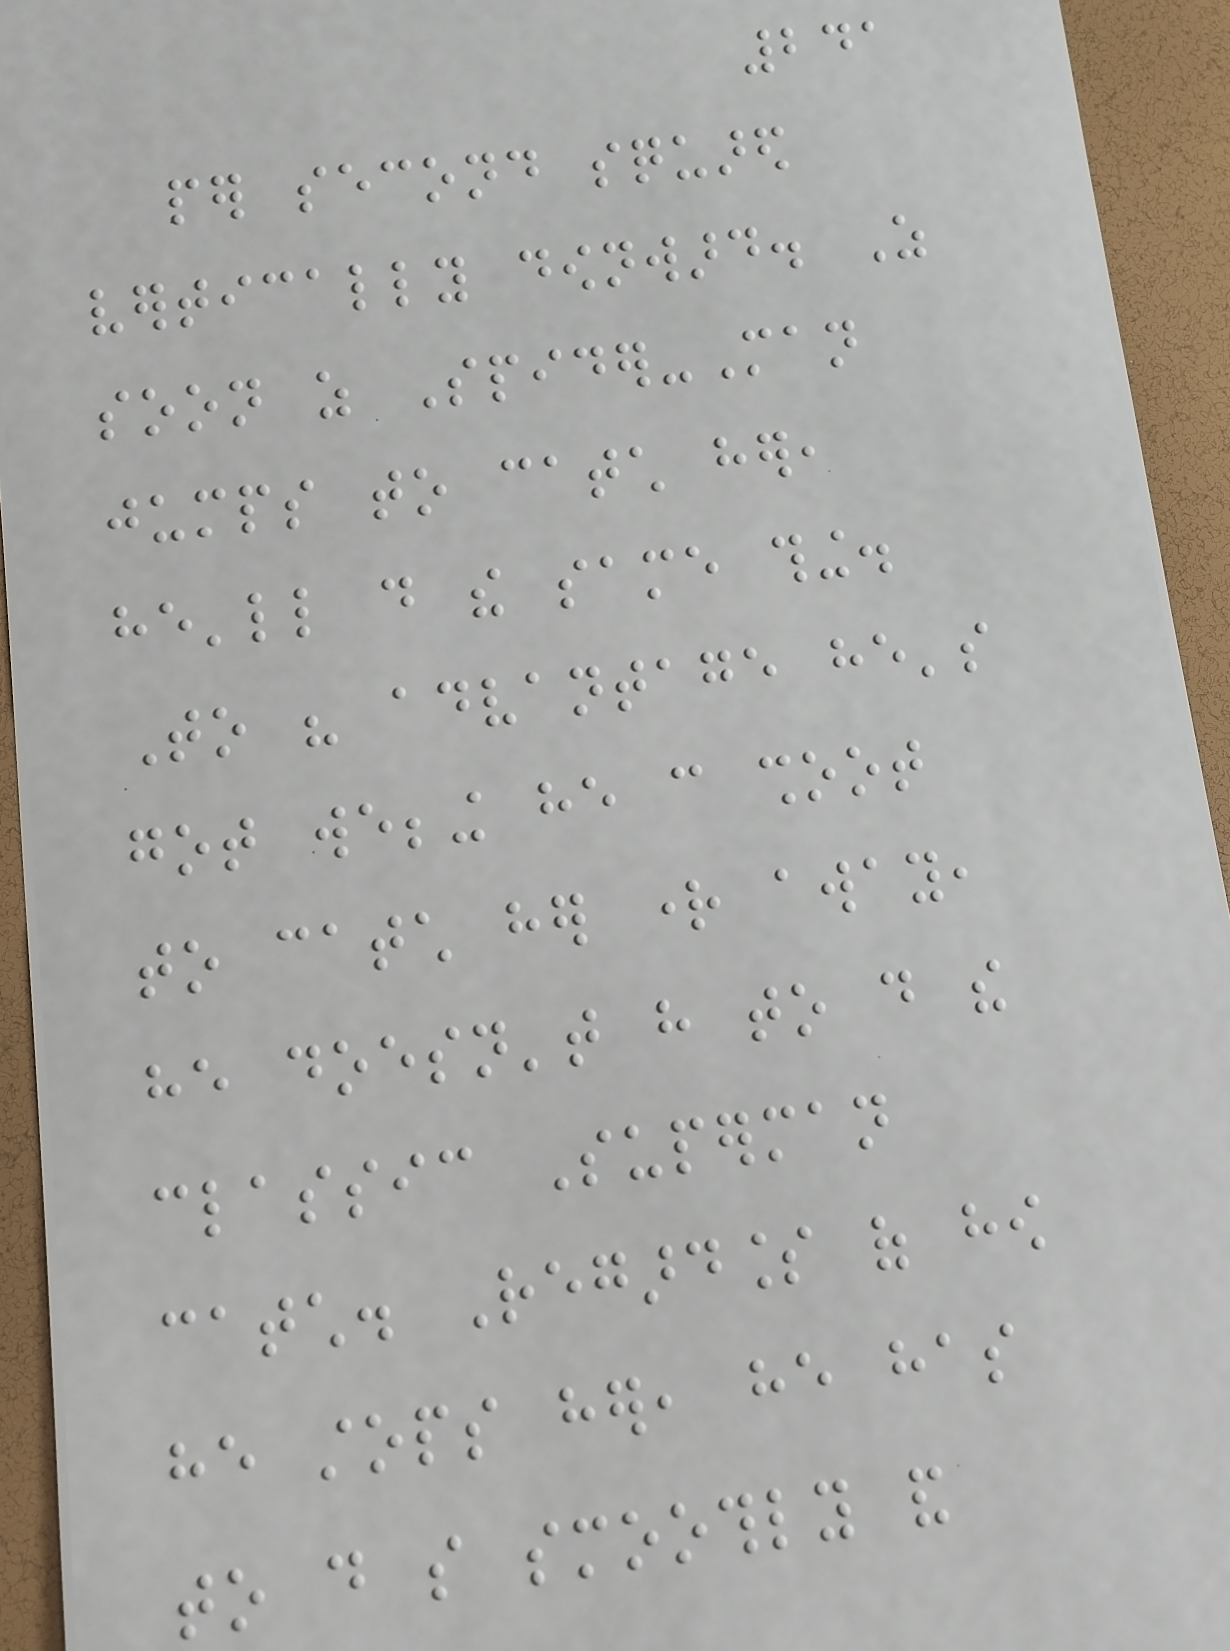241
per second squared
vertically downward. As
soon as Spider-Man
jumps to catch her,
he'll do the same thing.
To his advantage he's
got webbing he can shoot
to catch her right away,
he doesn't have to do the
classic Superman
catch. Regardless of how
he stops her, he has
to do so smoothly and
